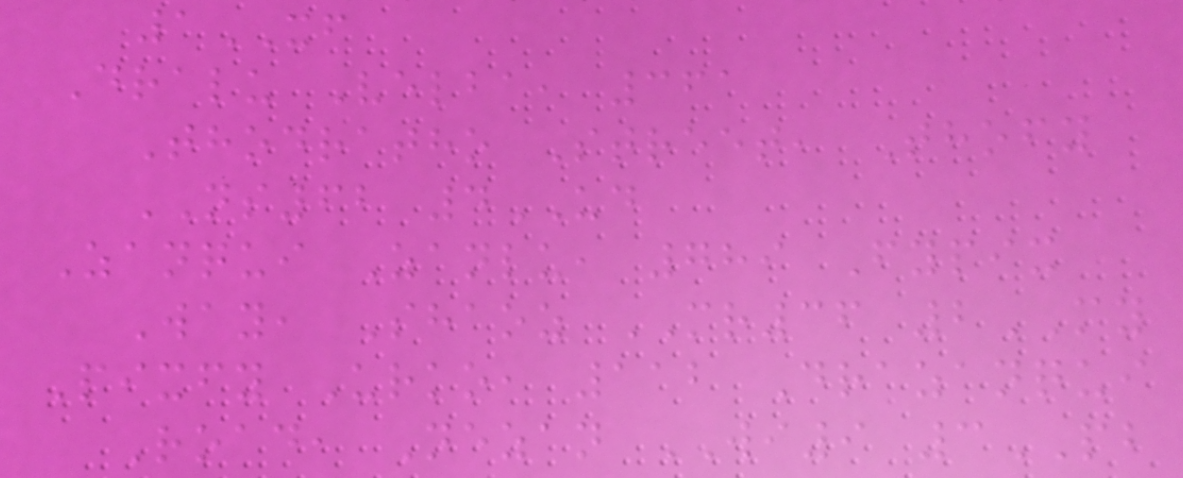1XF
Dralu Velba, 361
Thodratho Street, Thofy
NS62 4UD
Zanqui Zanlu, 789 Fypix
Way, Shaoz MR36 2MY
Pixfy Urko, 112 Drazanqui
Road, Nezan WI9 3PB
